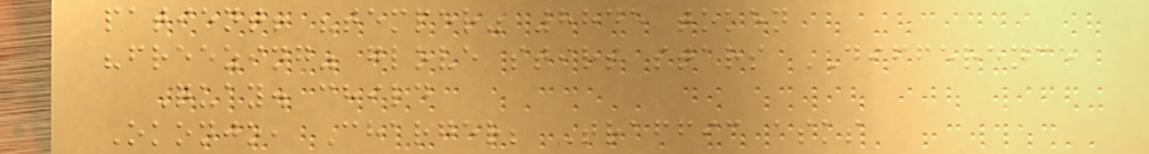patient! "temper" 8845 token
"freezing" glove stirs stars DIFFERENCE
Quay. child
Okonjo, Charger; Traffic asks
